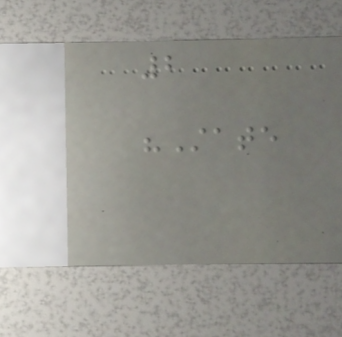2
"State
